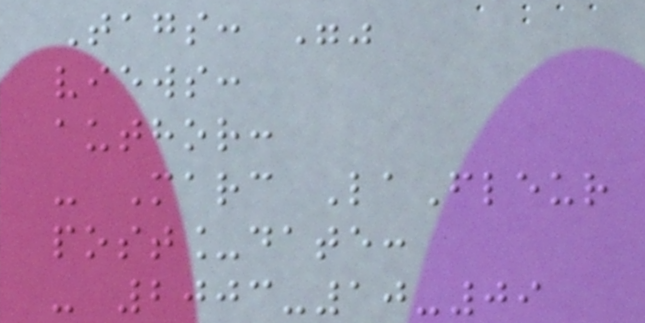Tags: ""
views:
author:
- Marc LaFleur
post_date:
- 2003-10-09
